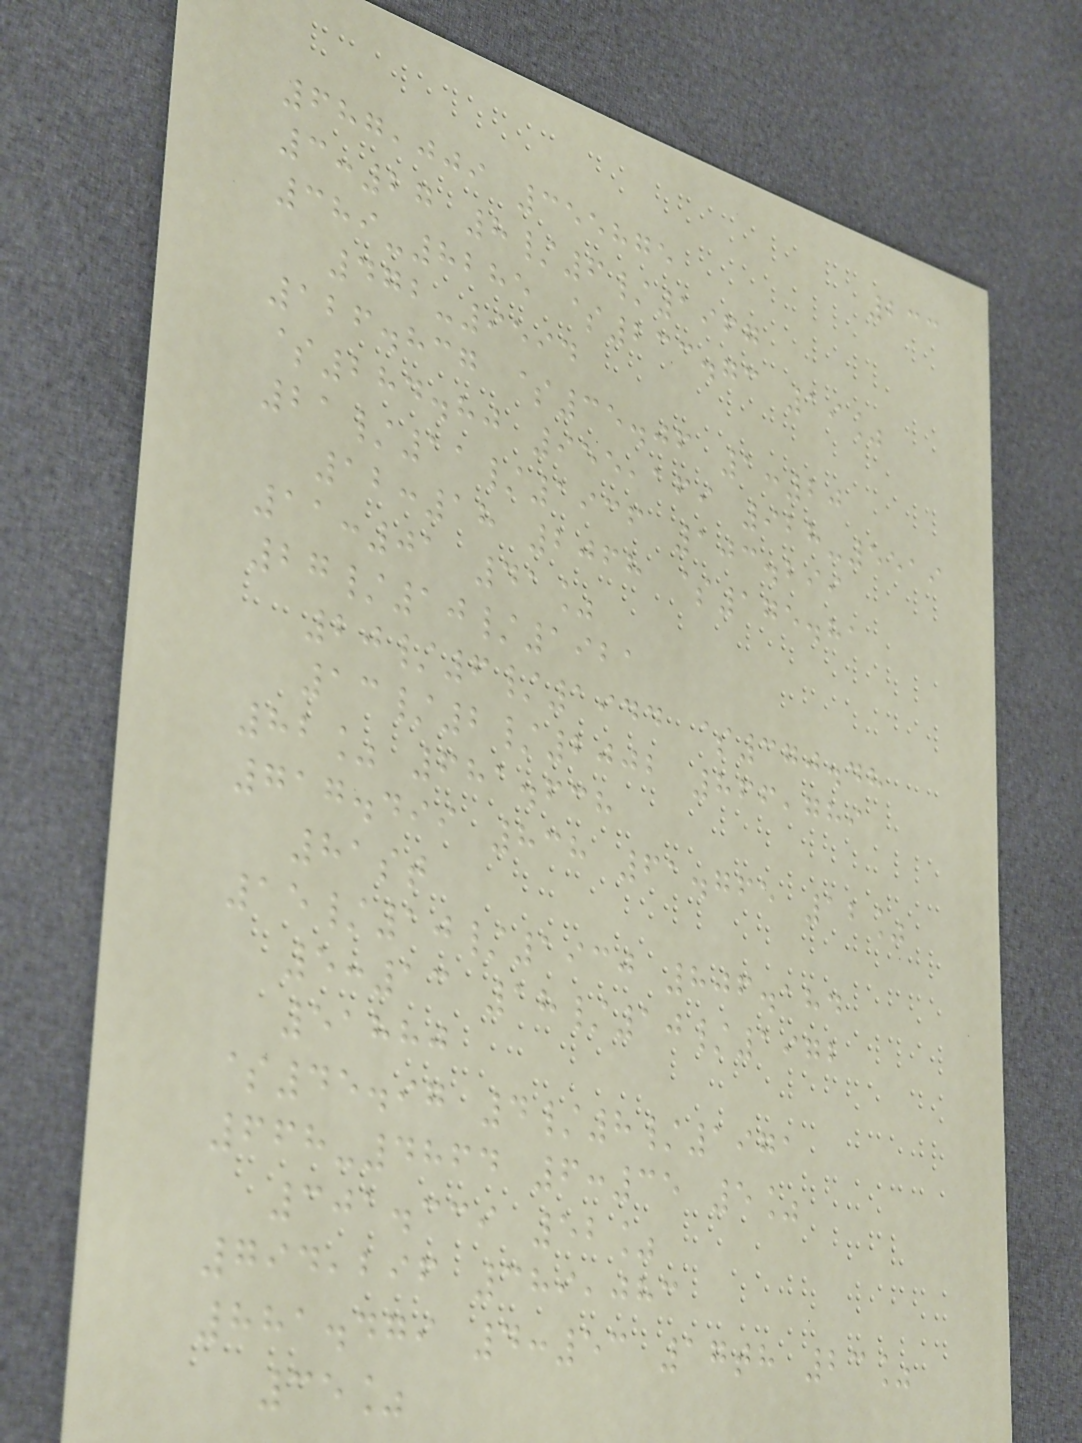233
687,009 355875
3:27 8/6/1967
389-8285 $233.73 19%
472-9594
126.837 $35.06 1:20
$284.80 955,169 928-5519
21/11/1936 103.299
12:18 2068 $175.81
11:01 41%
27/10/1921
20/6/1944 $370.48
13/2/2002 866,789
82% 681.638
717.499 838 61.765 12%
81st
15/10/1930 806.184
5:13 18/10/1972
51880
$45.97 4/8/1971
668-4864 6:35 5%
301.339 52%
794,296 389,083
881.479 4:53 17th 23%
35%
